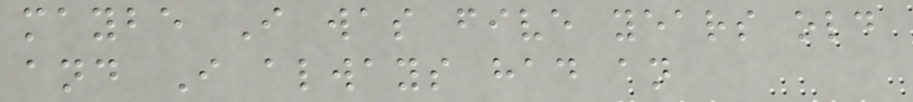maybe I was five years old
and I always had an
